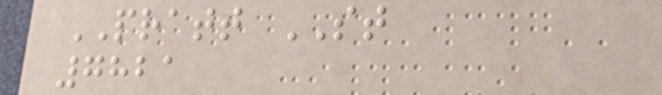PRATT ST
7821
